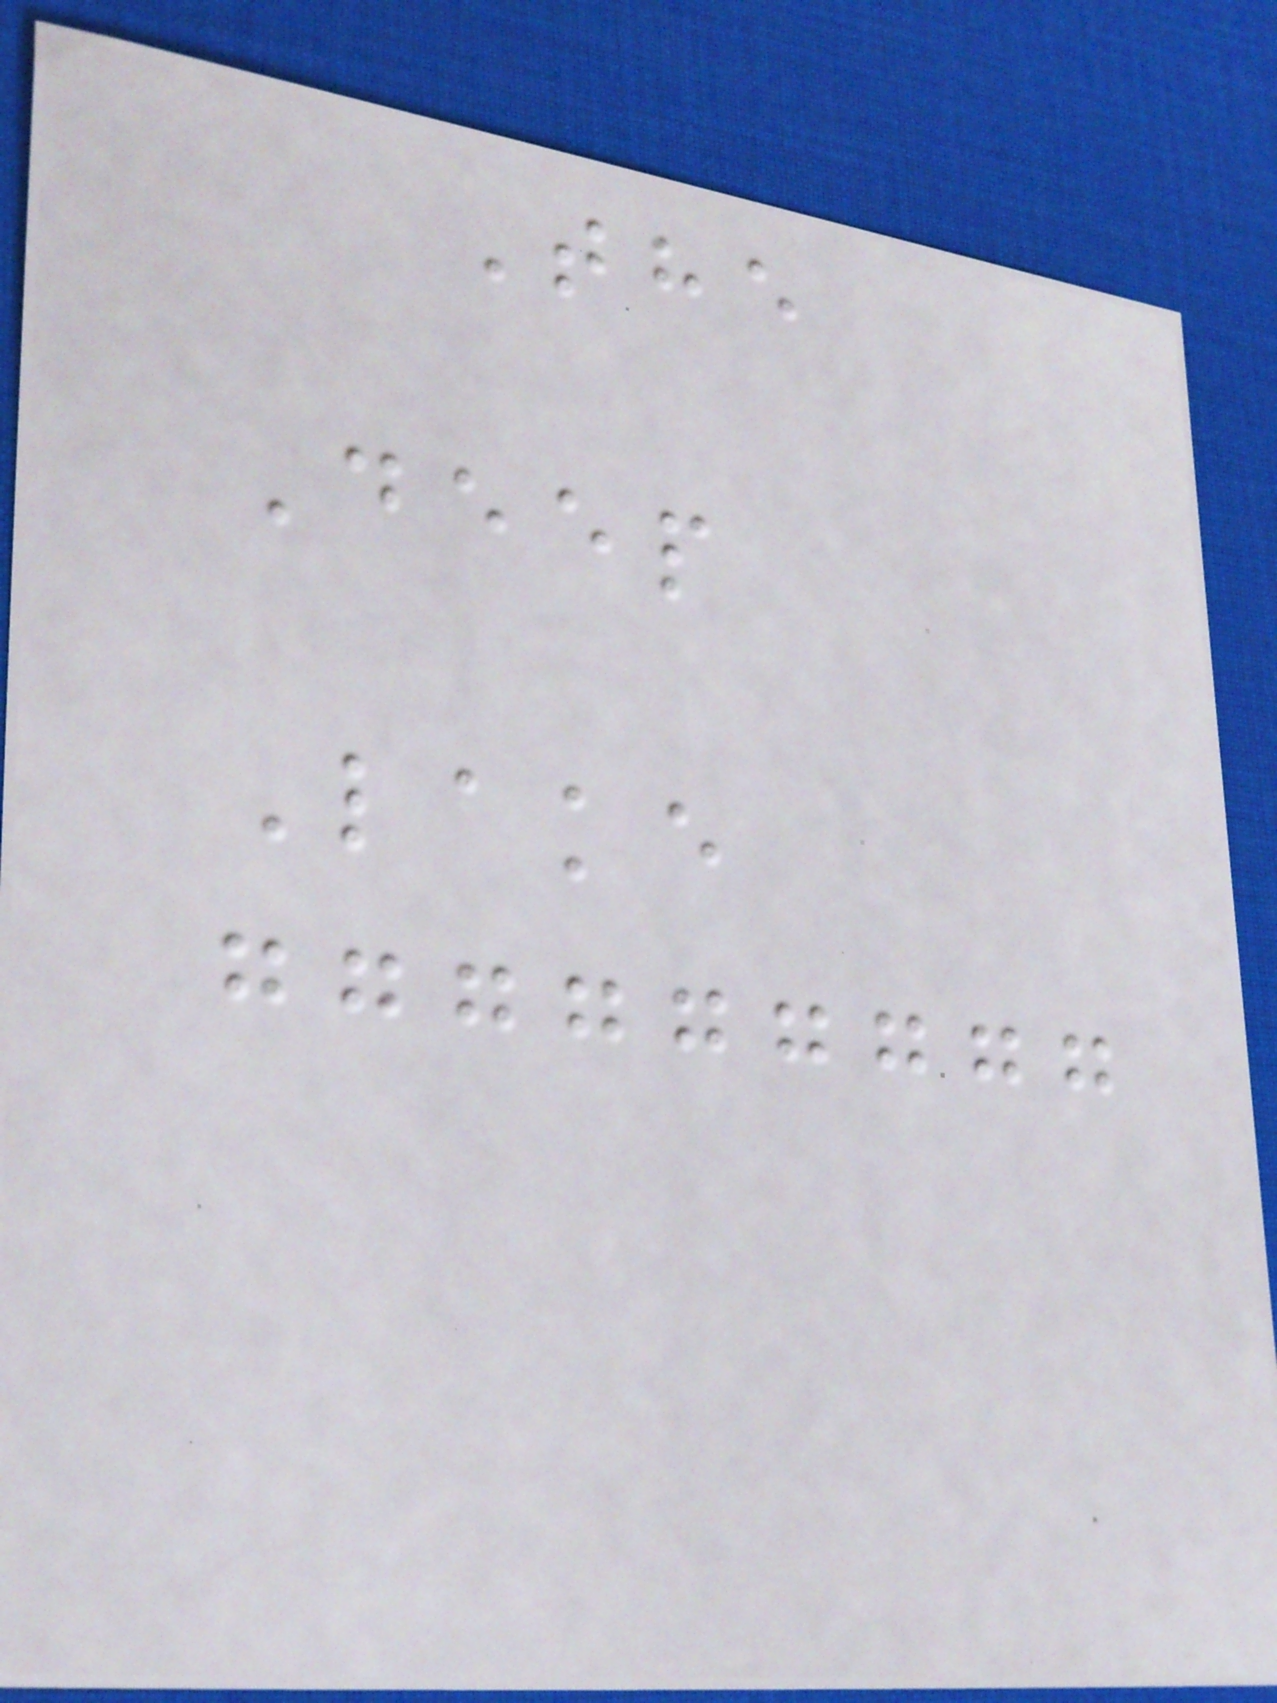The
Deep
Lake
